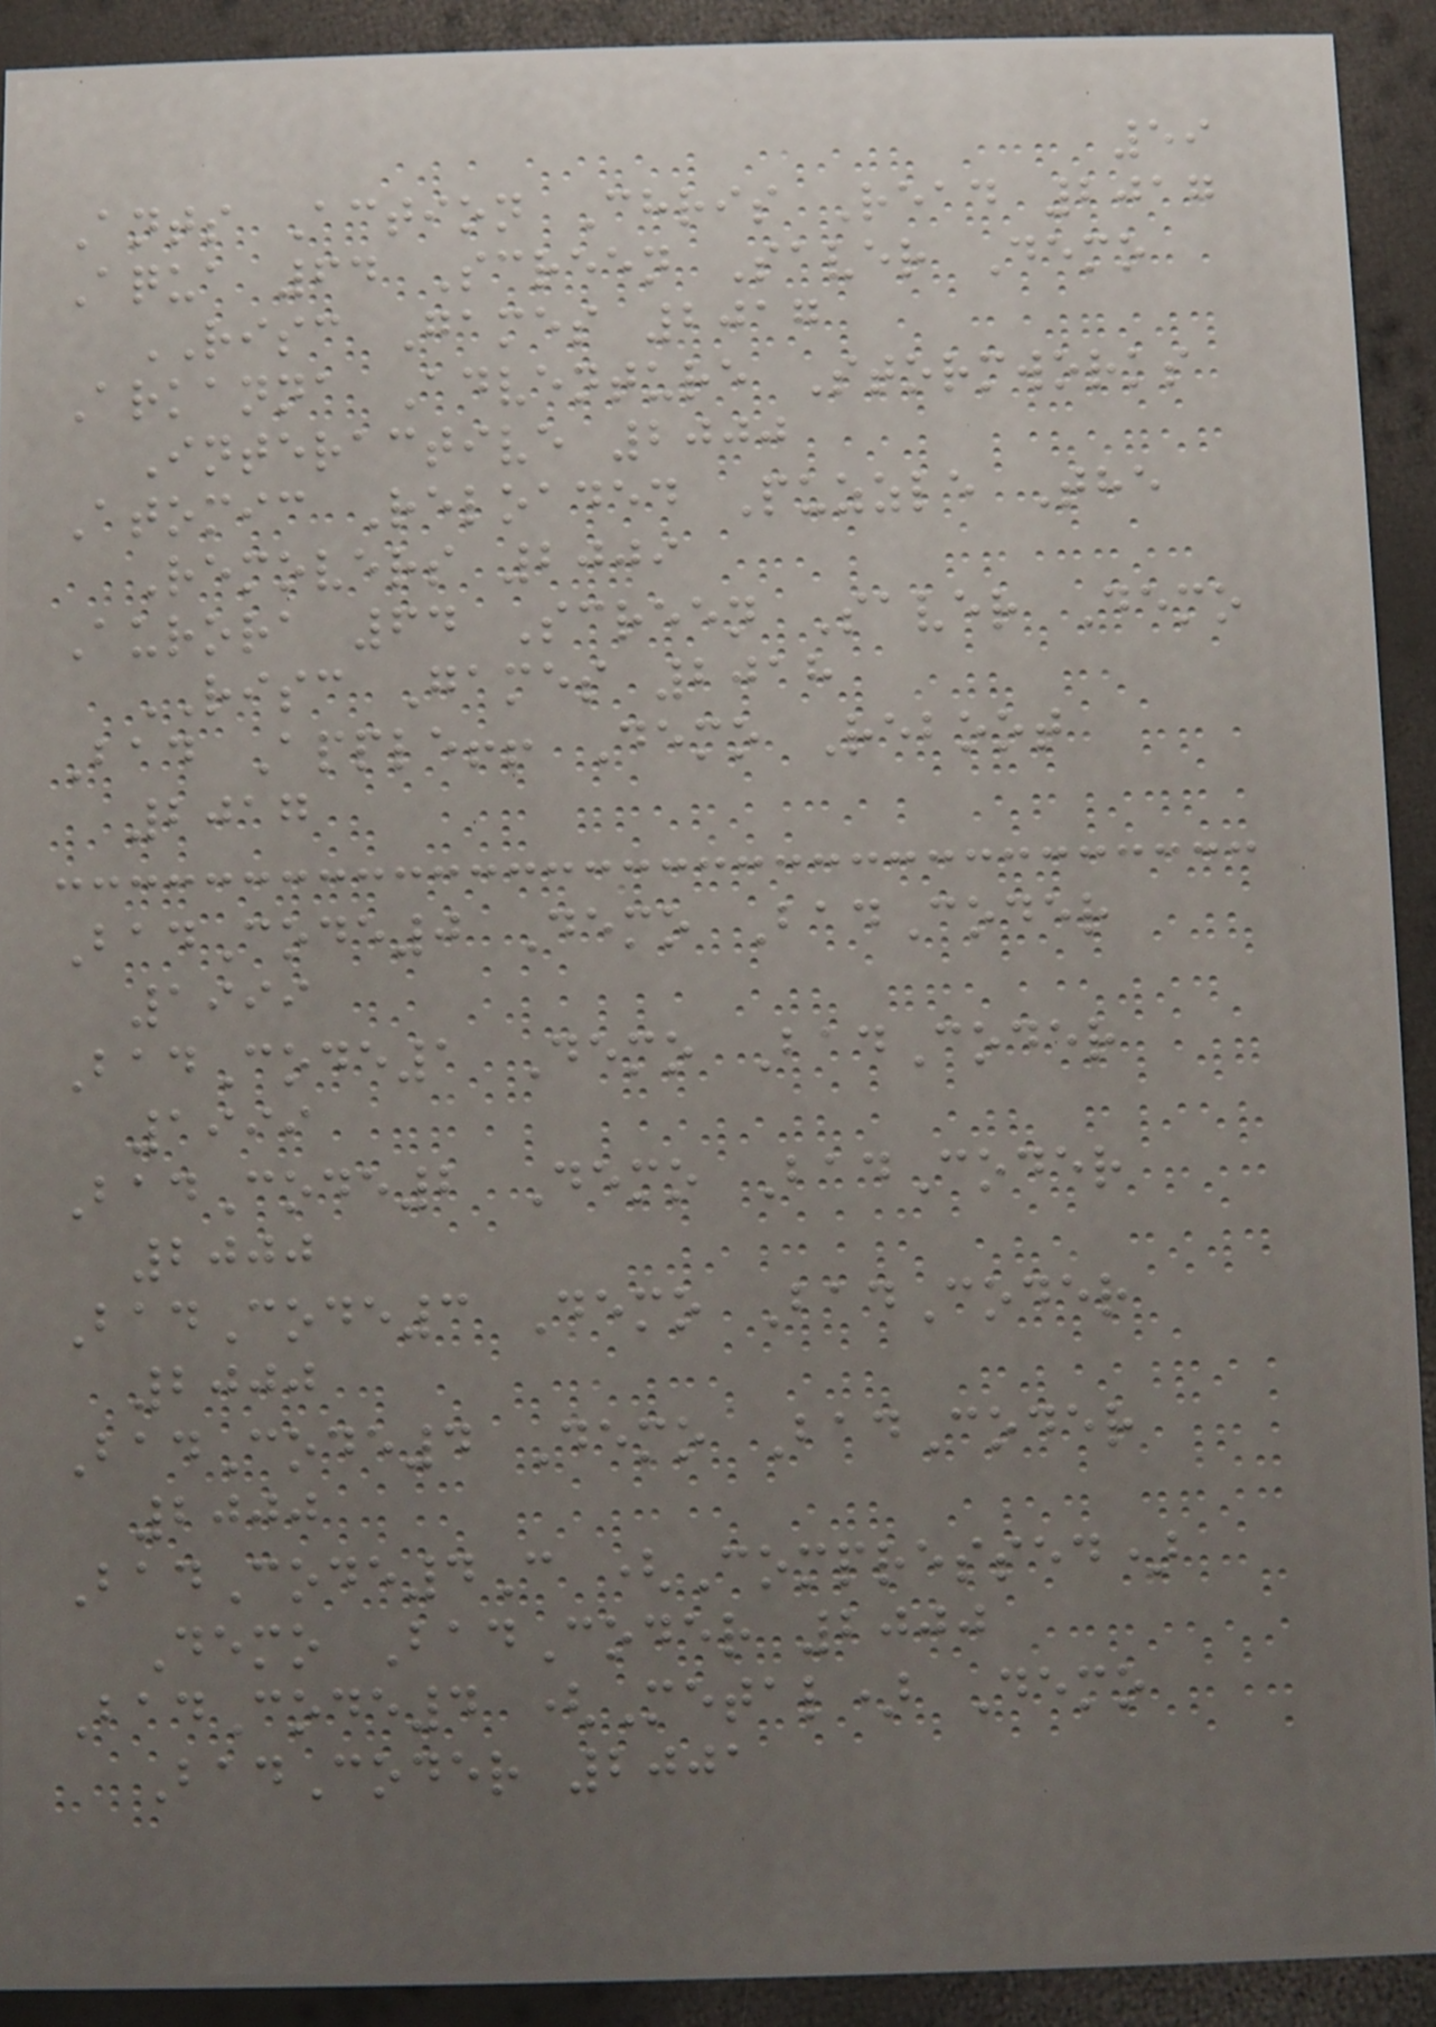59
Ants Action Chris Read 2017
Aqua 64 Screen Saver Demo
RISC Games 2017
Arkanna Adventure Stormworks
Interactive 2000
Atomic Reloaded Puzzle The
Removers 2009
Aurora 64 Screen Saver Demo
RISC Games 2018
Bad Apple!! Demo Reboot
2017
BadCode0 Demo BadCoder
1999
BadCode1 Demo BadCoder
1999
BadCode2 Demo BadCoder
2000
BadCode3 Demo BadCoder
2000
BadCode4 Demo BadCoder
2000
BadCode4C (Compressed)
Demo BadCoder 2000
BadCode4 (Metal) Demo
BadCoder 2001
